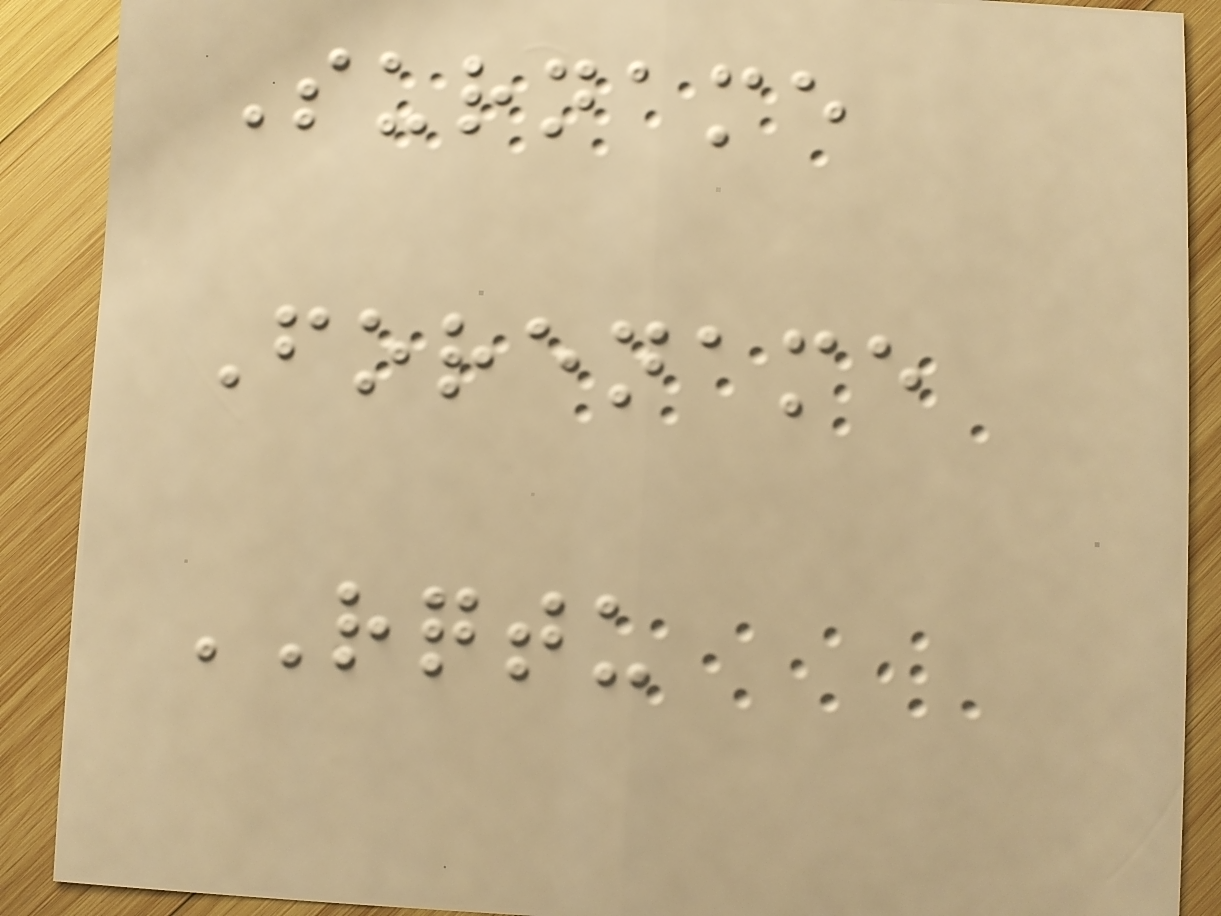Surname
Forename
RQTU
